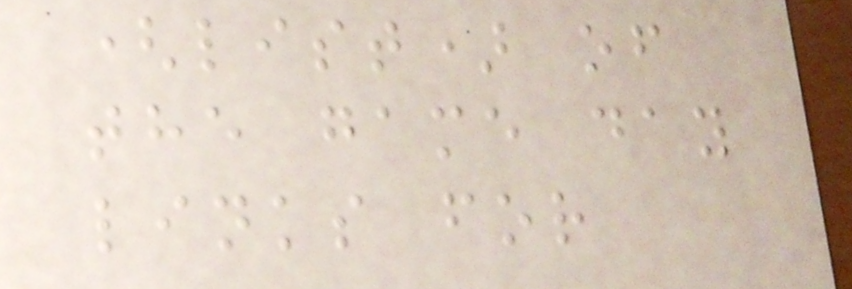(list) of
the game day
links for
